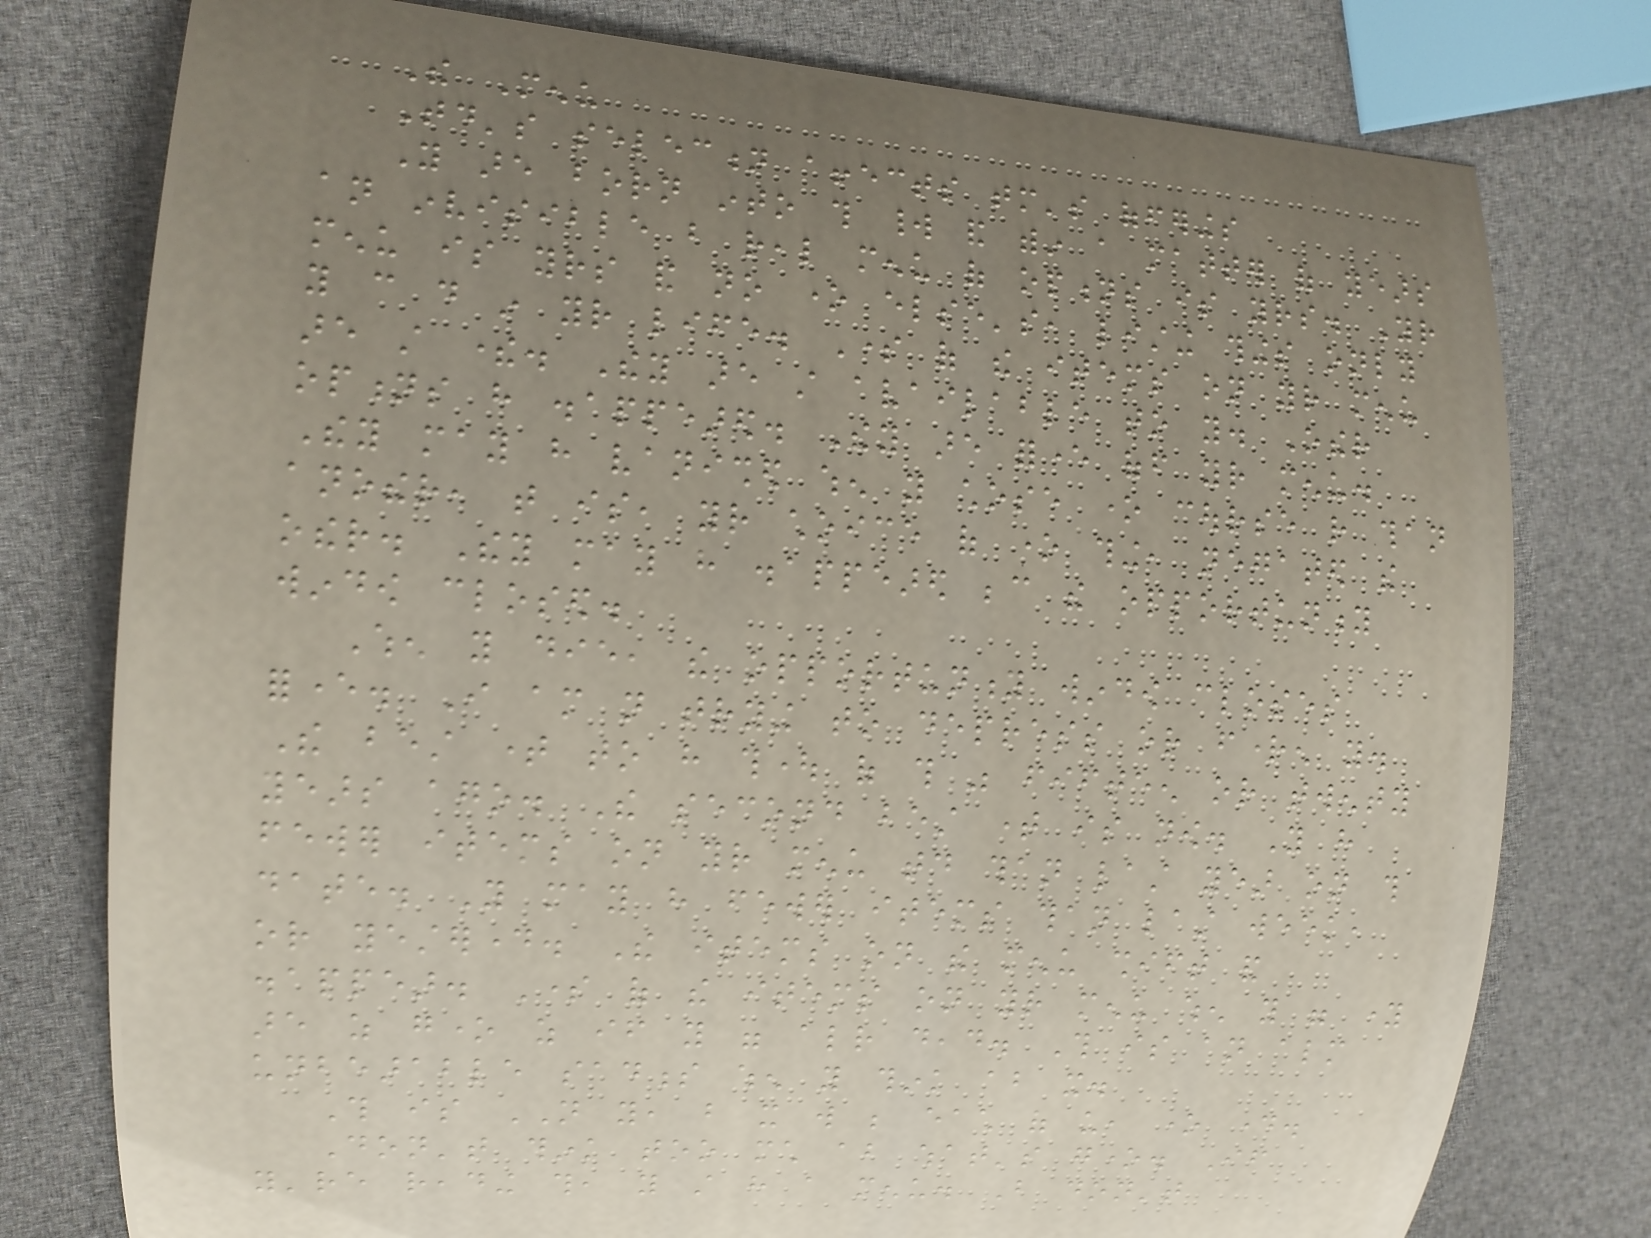The Menu
Today's selection affects tomorrow's offerings
You are born into this world and within a matter of years
an invisible but real menu of options is yours. Your
menu is yours and no one else's, listing things only
you can do in your life. Some of the items on your menu
are still there. They are still available to you. Other
options have disappeared. They are forever off your menu.
They may have vanished when you chose one course rather than
another, that is, your choice of one thing, negated the
other. They may have disappeared because the opportunity
window closed.
When you die, the opportunity window closes
forever. I am not trying to depress or frighten you.
The best time to have thought of this was fifteen or twenty
years ago. The second best time is now. You have
fewer items on your menu today than last year on this
date. You may have fewer items than last week,
or yesterday. The items on the menu shift and
disappear. Some of the items on your menu when you were young
are as gone as if you were already dead. This is an almost
unbearable sadness when you think about it.
This is NOT you, but it will be each of us, one day.
Don't think too much about what's gone. If
you're reading this, you still have a menu. But don't
